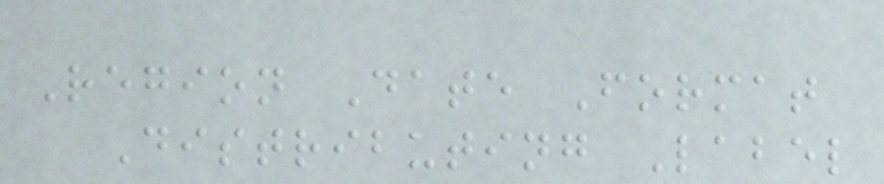Region Date Format
Distributing Label
